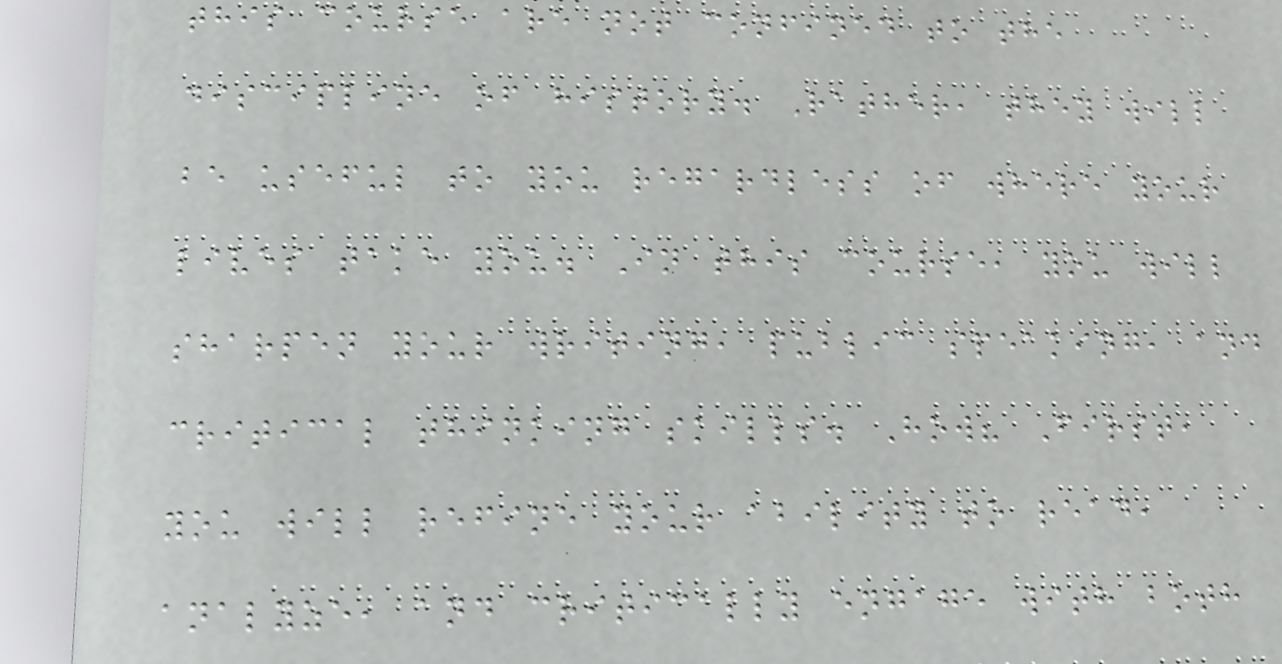this course are not confined to the
discipline of history. Rather, they will
be useful to you regardless of where your
lives take you. In this course, you will
sharpen your writing, public speaking, and
critical thinking skills. How? First,
you will refine your ability to read,
analyze, and critically engage with both
